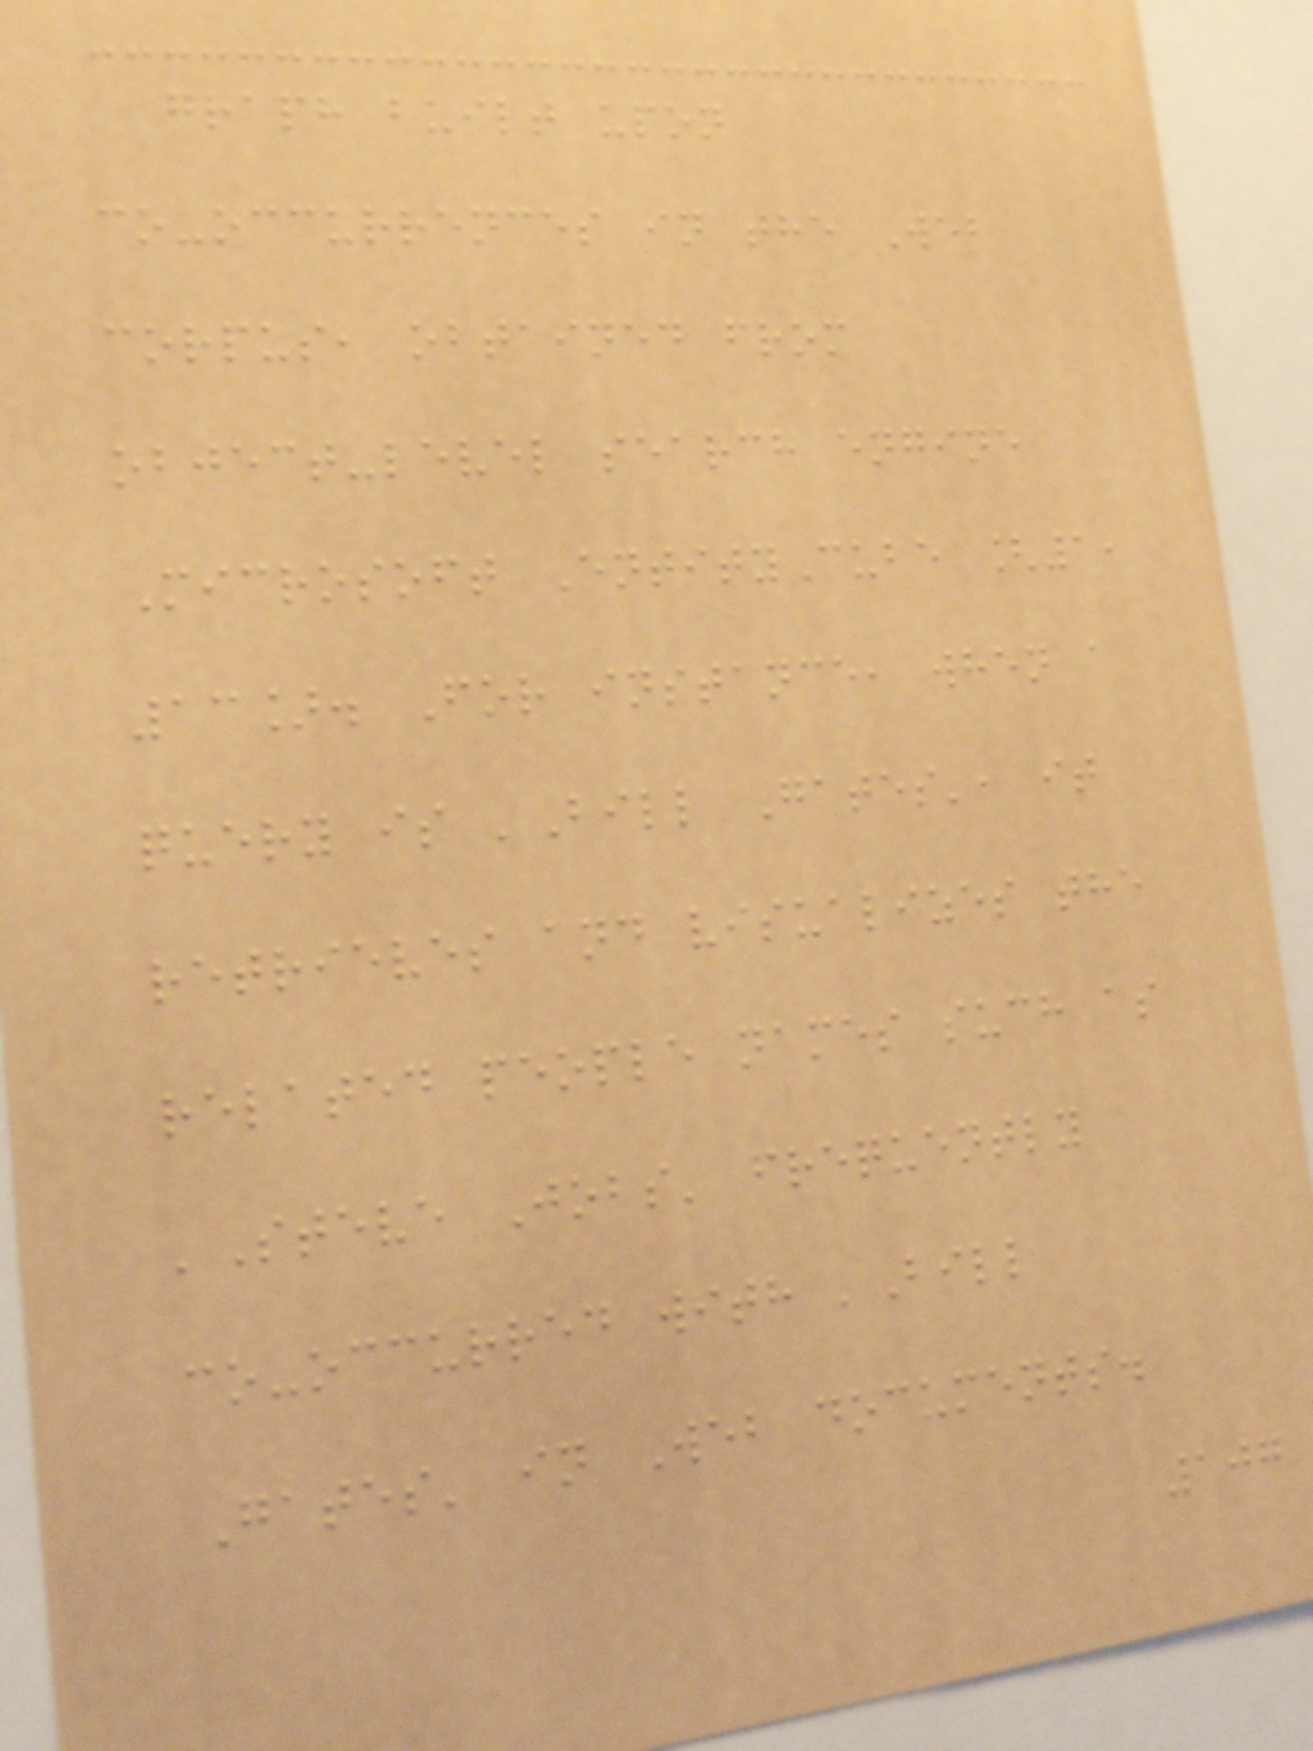graph built upon
co-occurrences in the Web
corpus, obtained from
object-level search engine
Microsoft EntityCube [1,
13]. For instance, when a
query is 'Bill Gates', it
retrieves and visualizes the
related people names such as
'Steve Jobs' frequently
co-occurred with 'Bill
Gates' in Web documents.
107
